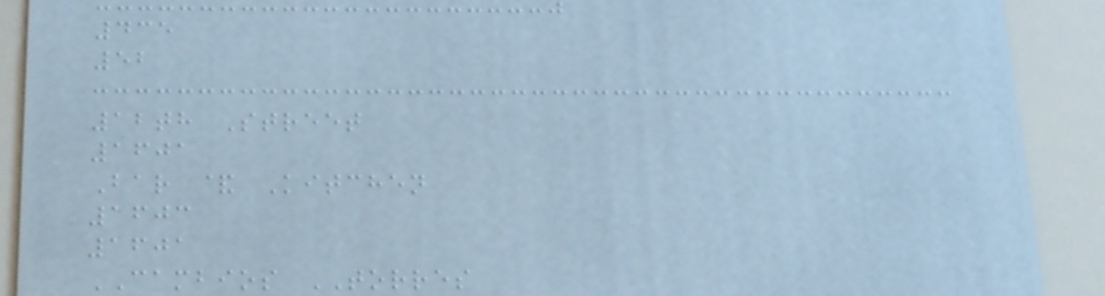435
52
12th Street
1601
Bar & Kitchen
1603
1601
CAMBIOS TORRES
